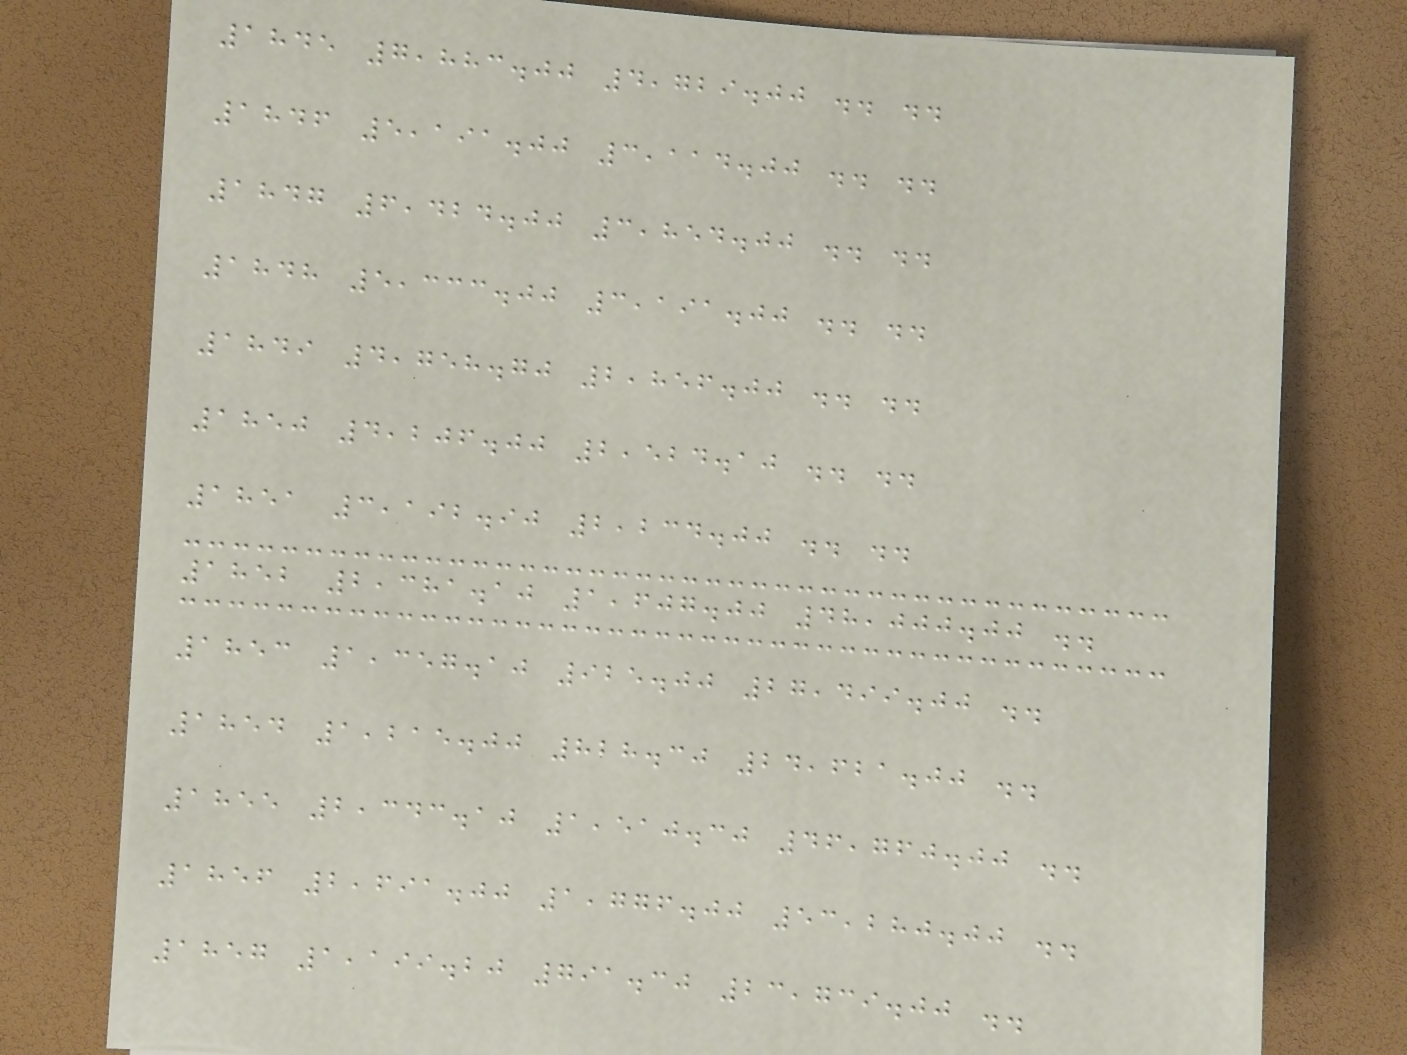1845 7,883.00 4,729.00 .. ..
1846 5,191.00 3,114.00 .. ..
1847 6,424.00 3,854.00 .. ..
1848 5,333.00 3,191.00 .. ..
1849 4,758.70 2,856.00 .. ..
1850 4,206.00 2,524.10 .. ..
1851 3,192.90 2,234.00 .. ..
1852 2,381.10 1,607.00 48,000.00 ..
1853 1,357.10 925.00 27,499.00 ..
1854 1,215.00 828.30 24,621.00 ..
1855 2,343.10 1,510.30 46,760.00 ..
1856 2,691.00 1,776.00 53,280.00 ..
1857 1,199.20 791.30 23,739.00 ..
